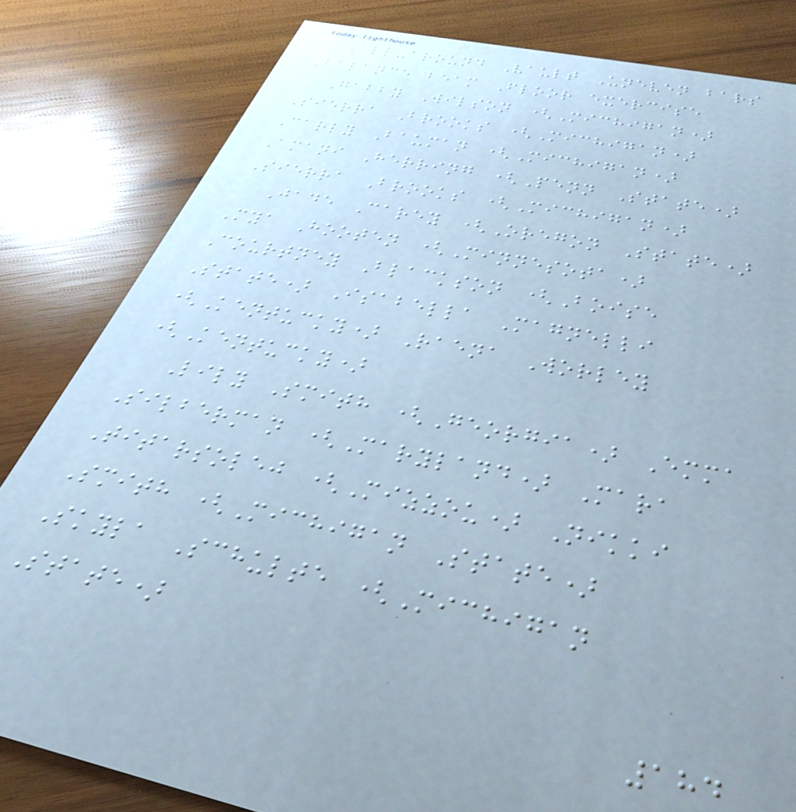All-around Vault Uneven bars
Balance beam Floor exercise
Gabby Wilson (Michigan)
Sierra Brooks (Michigan)
Carly Bauman (Michigan)
Amani Herring (Penn State)
Sierra Brooks (Michigan)
Jade Carey (Oregon State)
Mya Hooten (Minnesota)
Courtney Blackson (Boise
State) Isabella Magnelli
(Kentucky) Raena Worley
(Kentucky)
Lily Smith (Georgia) Emma
Silberman (Maryland) Mara
Titarsolej (Mizzou) Nikki
Smith (Michigan State)
Skyla Schulte (Michigan
State)
184
